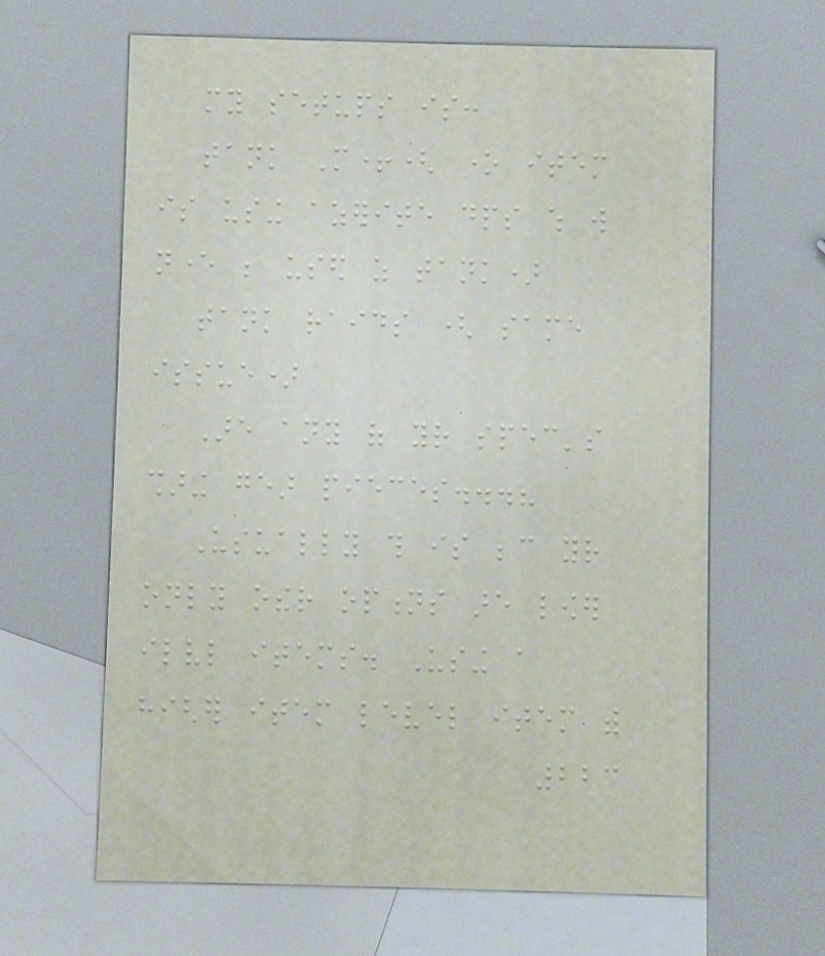my setups is:
tank M+( one item
is using azerite dps which will
never be used as tank)
tank raids ( same
issue)
Are any of your spec's
sharing gear pieces...?
Usually this is because your
only other options are lower
ilvl items. Using a
higher item level item with
223
